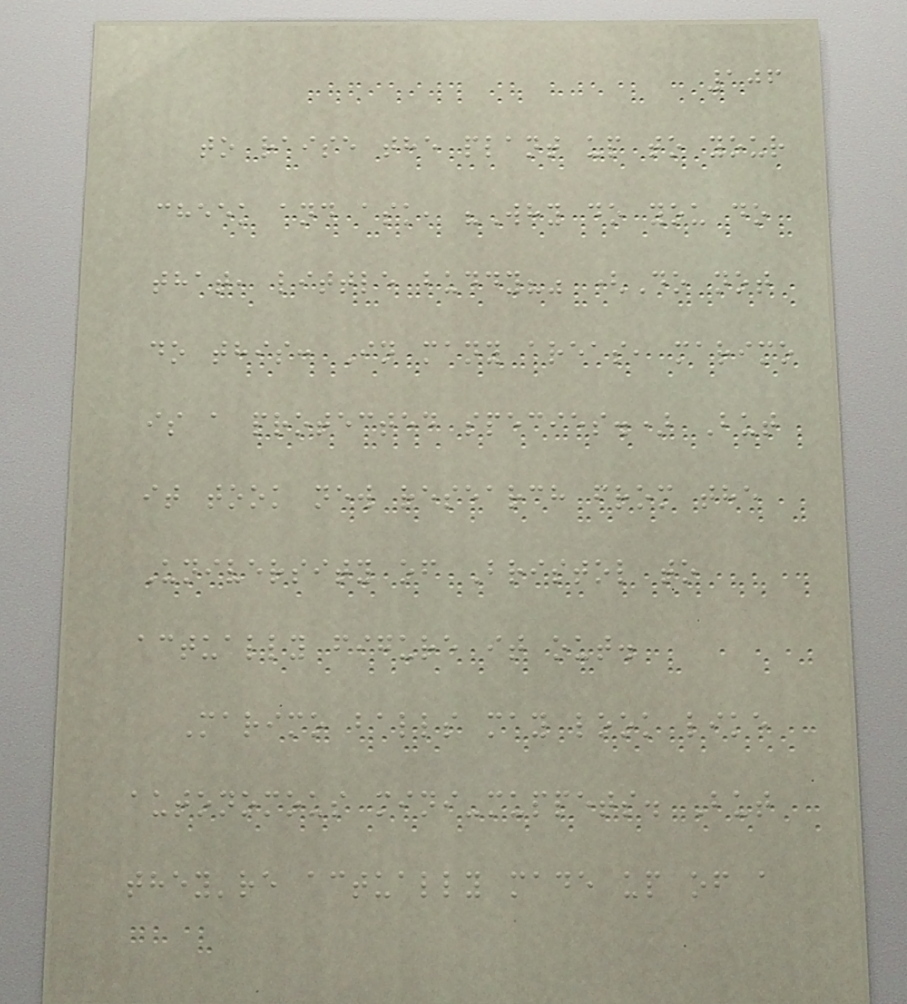106
to raise the plant up to your
cheek and ask, "Why do you do
that, little buddy?" (Do not
do this: In many areas, marimo
is a protected species.) But
it took new research from the
University of Bristol to
actually figure it out.
Marimo balls may look like
autonomous mini-muppets. But
they're actually made up of a
